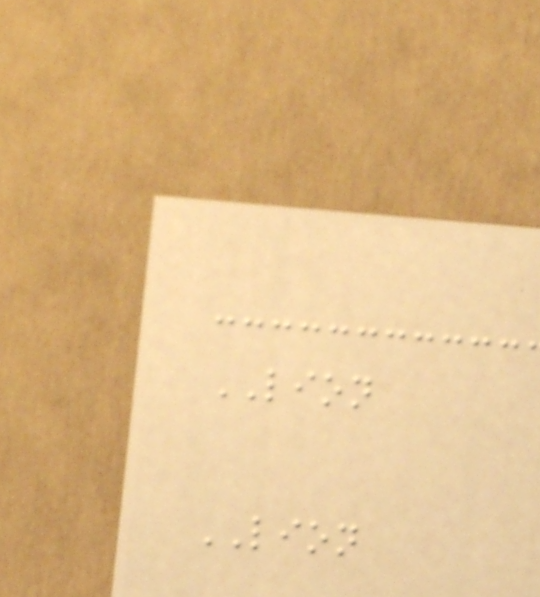LION
LION
